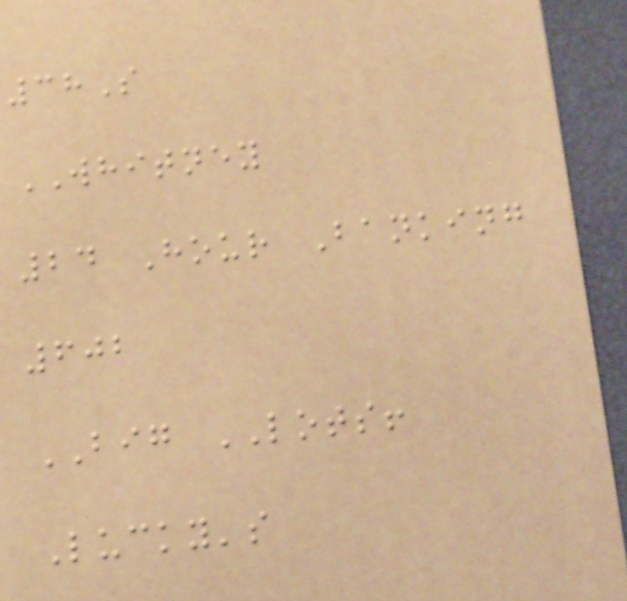38S
WHITNEY
24 Hour Banking
602
BIG LOTS!
Lucky's
